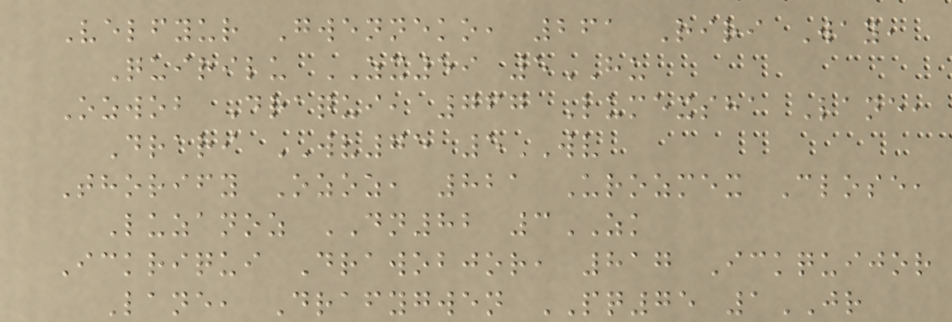Velfyur Gwenneko, 261 Riri Way,
Quirilu ZX59 5HU
Ozwob Draqui, 767 Lumexsha Lane,
Drari WV75 5WV
Thorify Ozoz, 821 Urozmex Close,
Luzanoz DN82 3ZK
Ickriqui Drawobjor, 817 Ickquijor
Lane, Drafygwen PQ75 1JR
